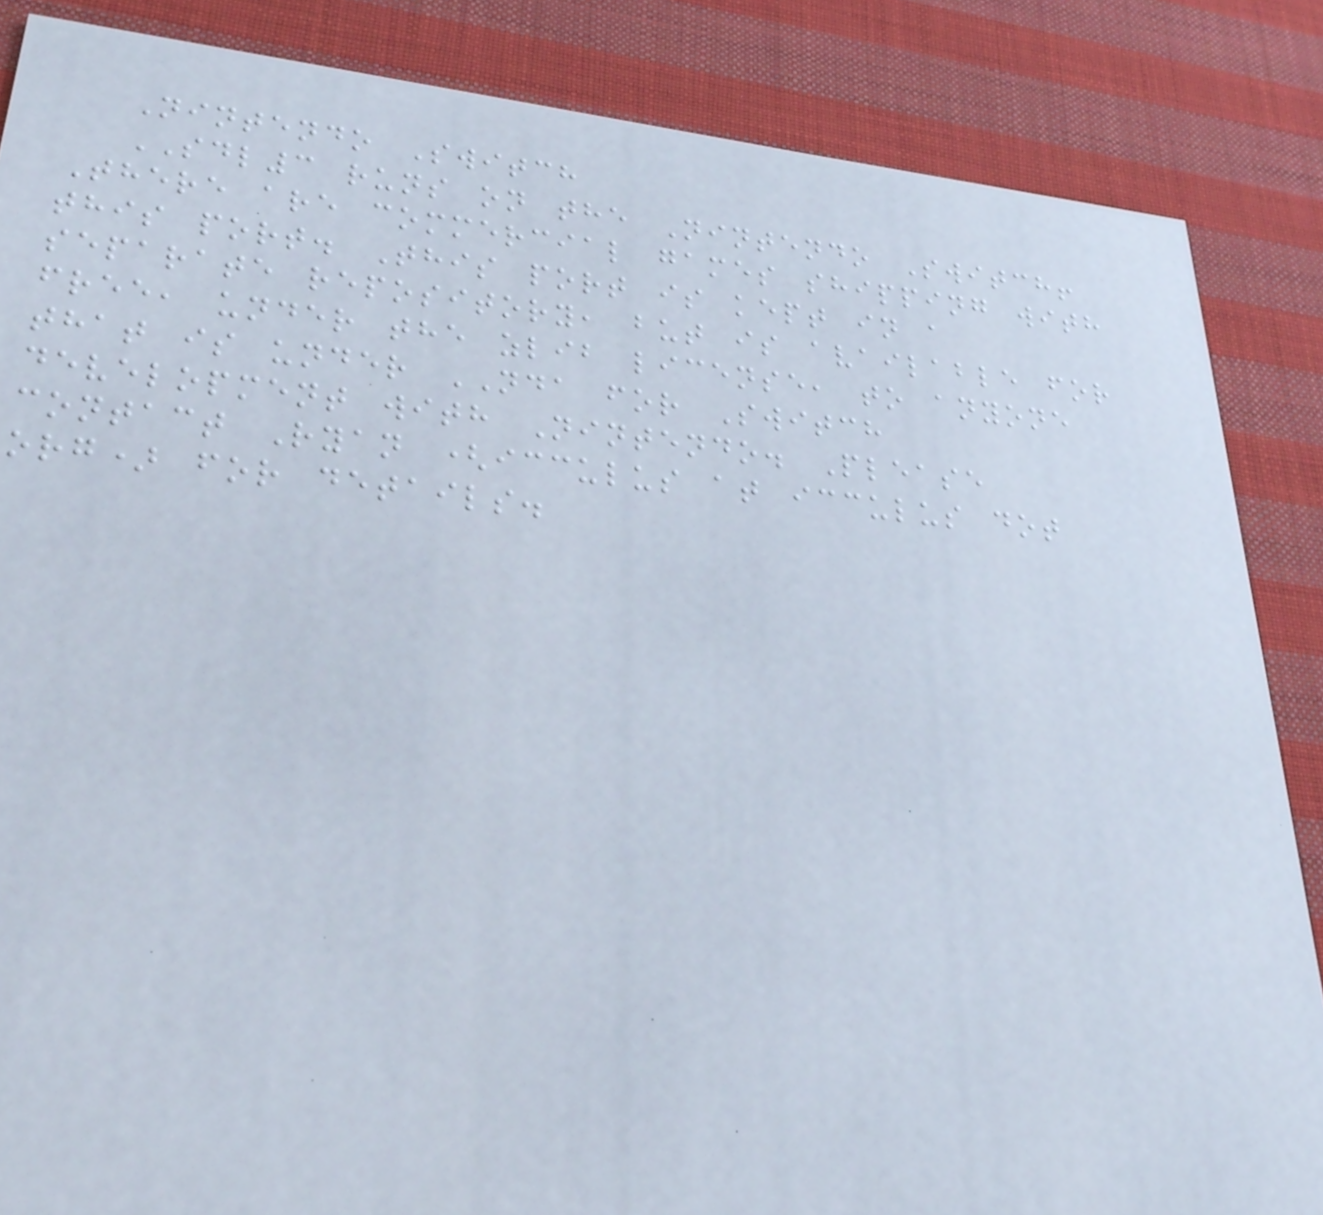Nintendo Switch
SDL3 runs on the Nintendo Switch!
There are commercial games shipping with
this port. This port is kept in a
separate repository, but is available for
free, under the zlib license, to anyone
that is under NDA for Switch
development with Nintendo. Please
contact Ryan (icculus at icculus dot
org) for details.
